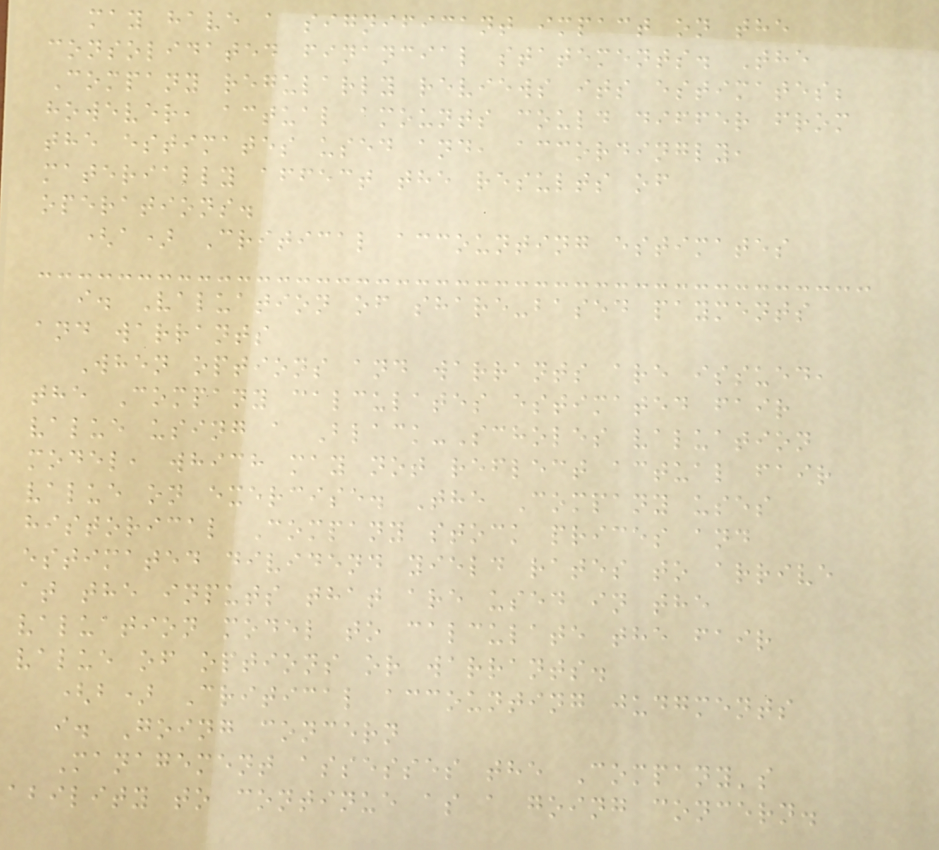may have a significant impact on the
consolidated financial statements. The
Company regularly reviews its estimates;
however, actual amounts could differ from
the estimates used and, accordingly,
materially affect the results of
operations.
(a) Critical accounting estimates
i. Valuation of share-based payments
and warrants
When options and warrants are issued,
the Company calculates estimated fair
value using a Black-Scholes valuation
model, which may not reflect actual fair
value on exercise. The Company uses
historical Company stock prices and
estimated dividend yield rates to arrive
at the inputs that are used in the
valuation model to calculate the fair
value of options or warrants.
(b) Critical accounting judgments
i. Going concern
Management assesses the Company's
ability to continue as a going concern.
